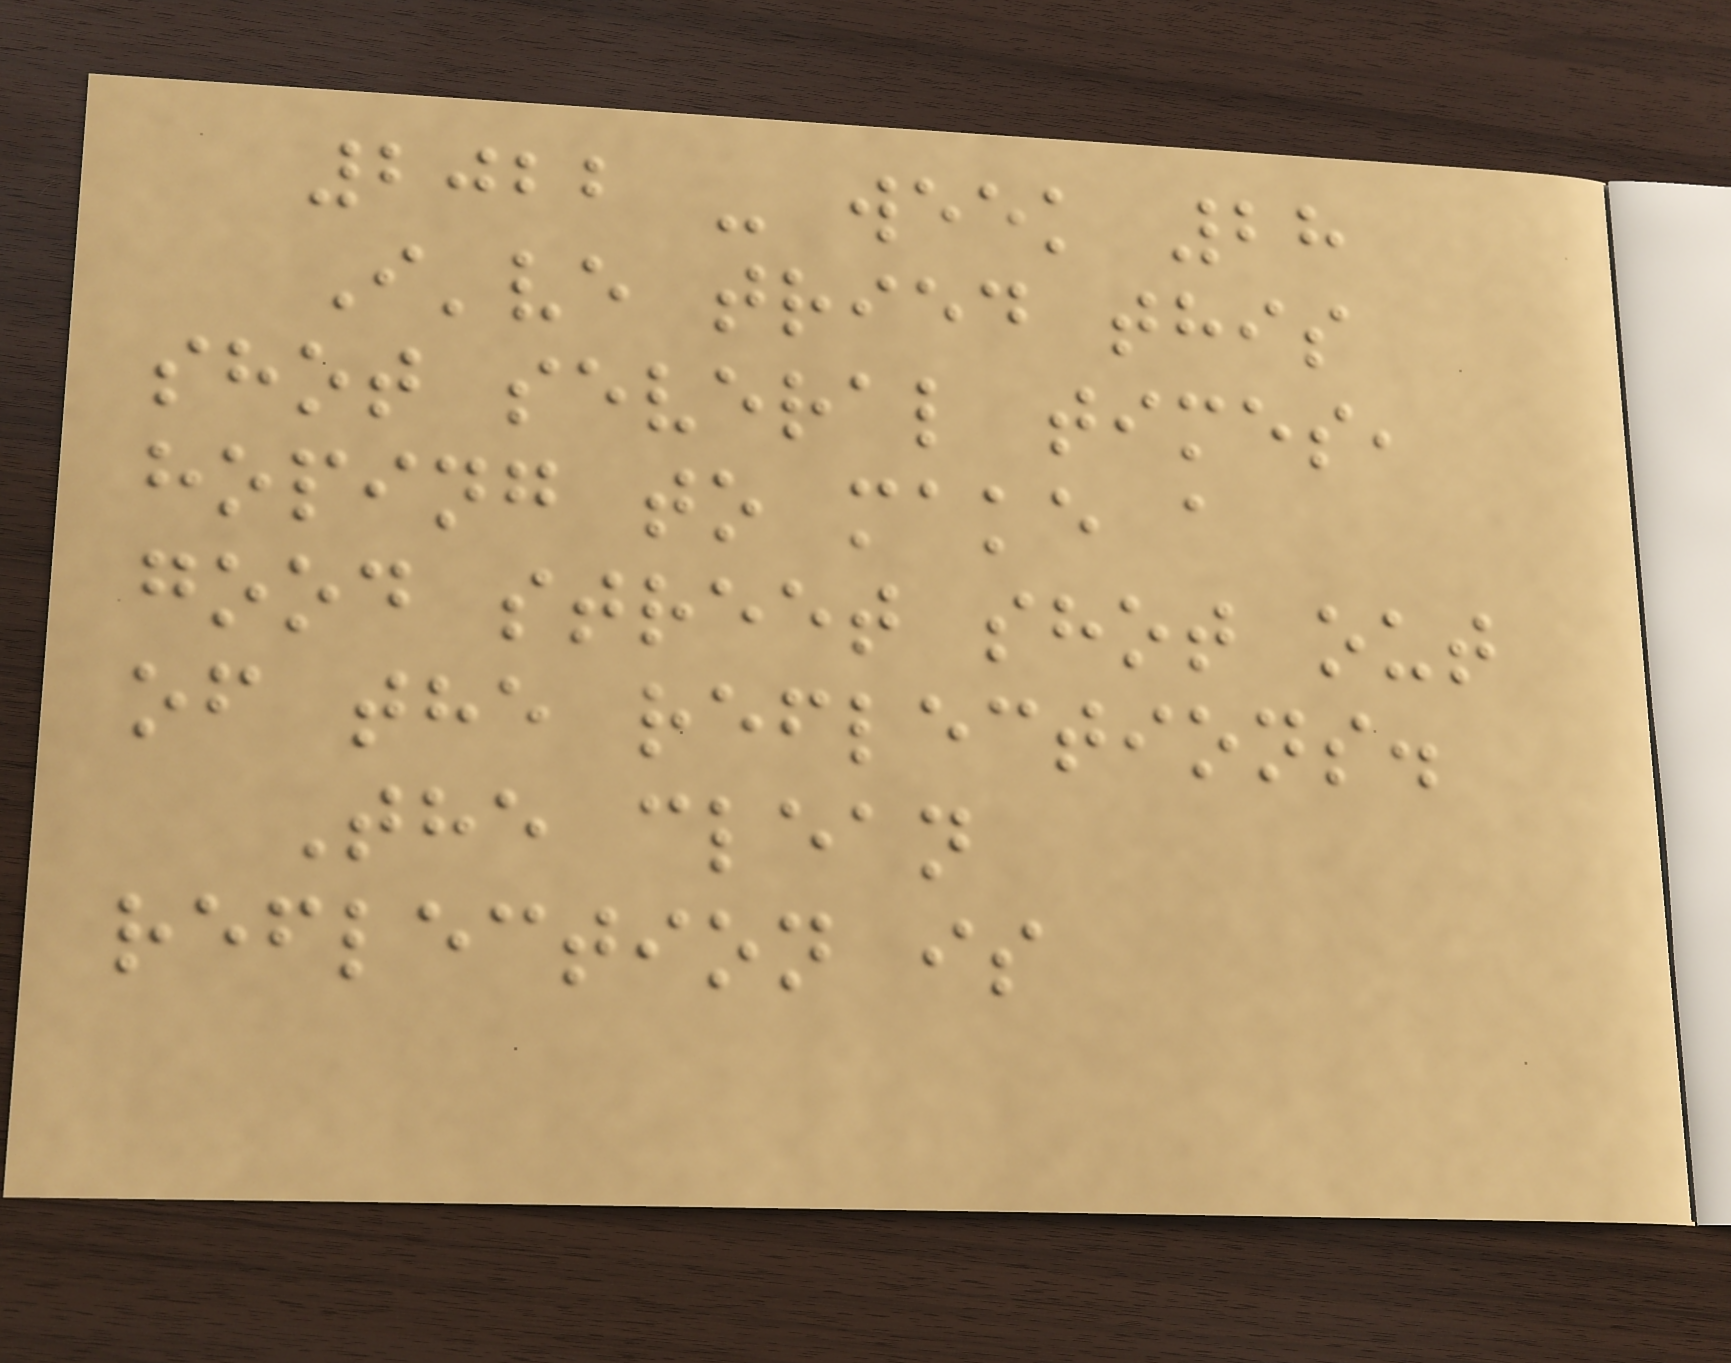2022 - week 28
I've tried this
shot several times,
hoping to make a
good street shot out
of the reflections.
The clean
reflection is
